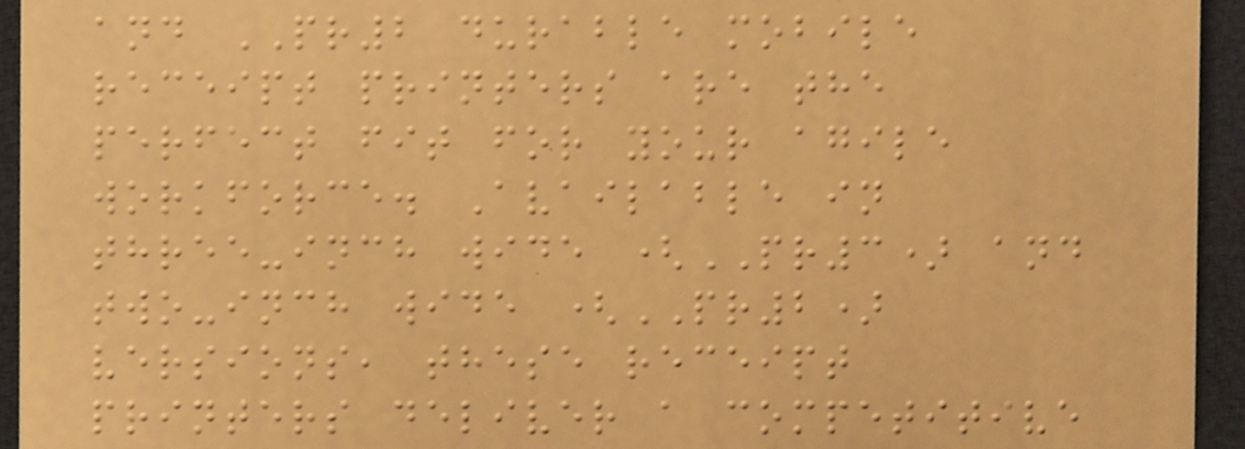and PR2 durable mobile
receipt printers are the
perfect fit for your agile
workforce. Available in
three-inch wide (PR3) and
two-inch wide (PR2)
versions, these receipt
printers deliver a competitive
